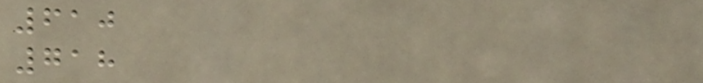610
718
